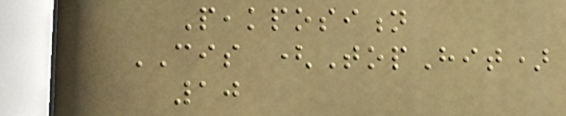Peakposition
CIS (TopHit)
10
